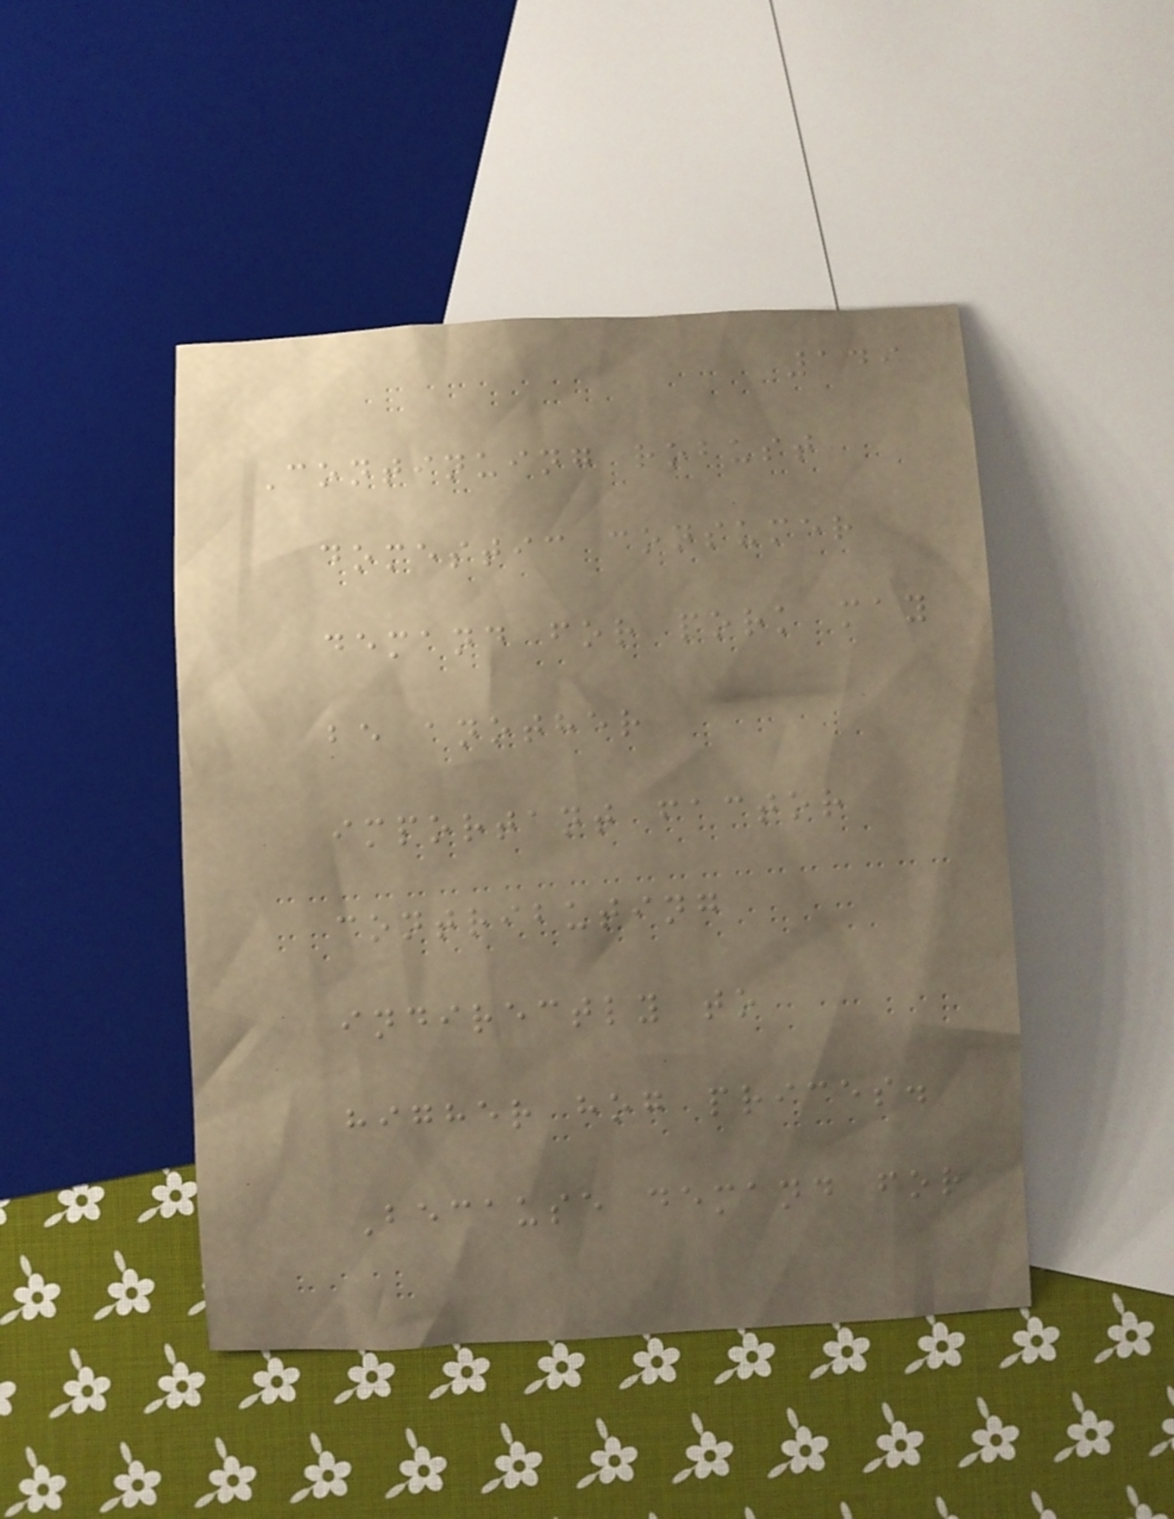149
Continuing robust
domestic consumer
demand for pork may
be another
important factor
contributing
indirectly to
higher hog prices.
Because demand for
